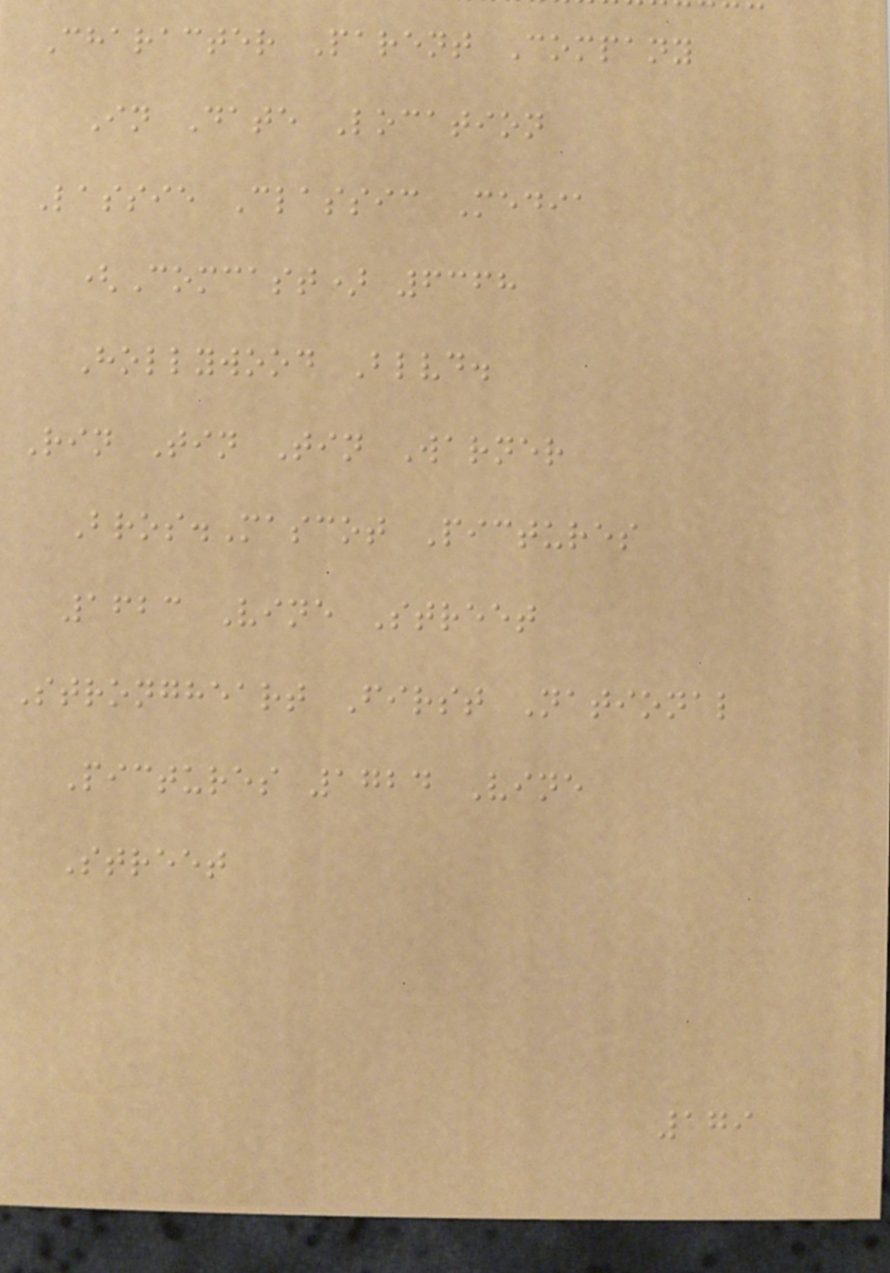Character Parent Company
In Date Location
Lassie Classic Media
(Comcast) 6368
Hollywood Blvd.
Rin Tin Tin Warner
Bros.Mascot Pictures
1623 Vine Street
Strongheart First National
Pictures 1724 Vine
Street
179
